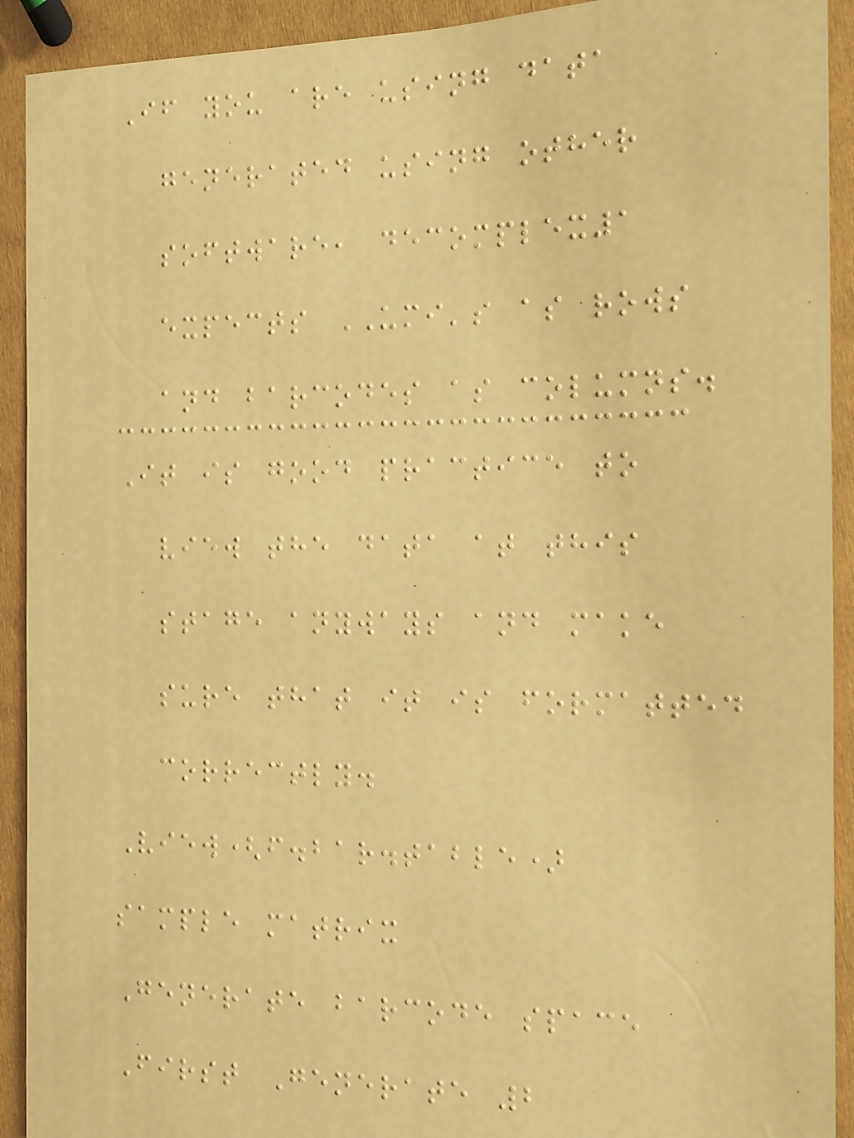If you are using data
generated using other
software, decomplex1
expects UMI's as rows
and barcodes as columns.
It is good practice to
view the data at this
stage anyways and make
sure that it is formatted
correctly.
View(f.bar.table)
sample matrix
Generate barcode space
First Generate 2
